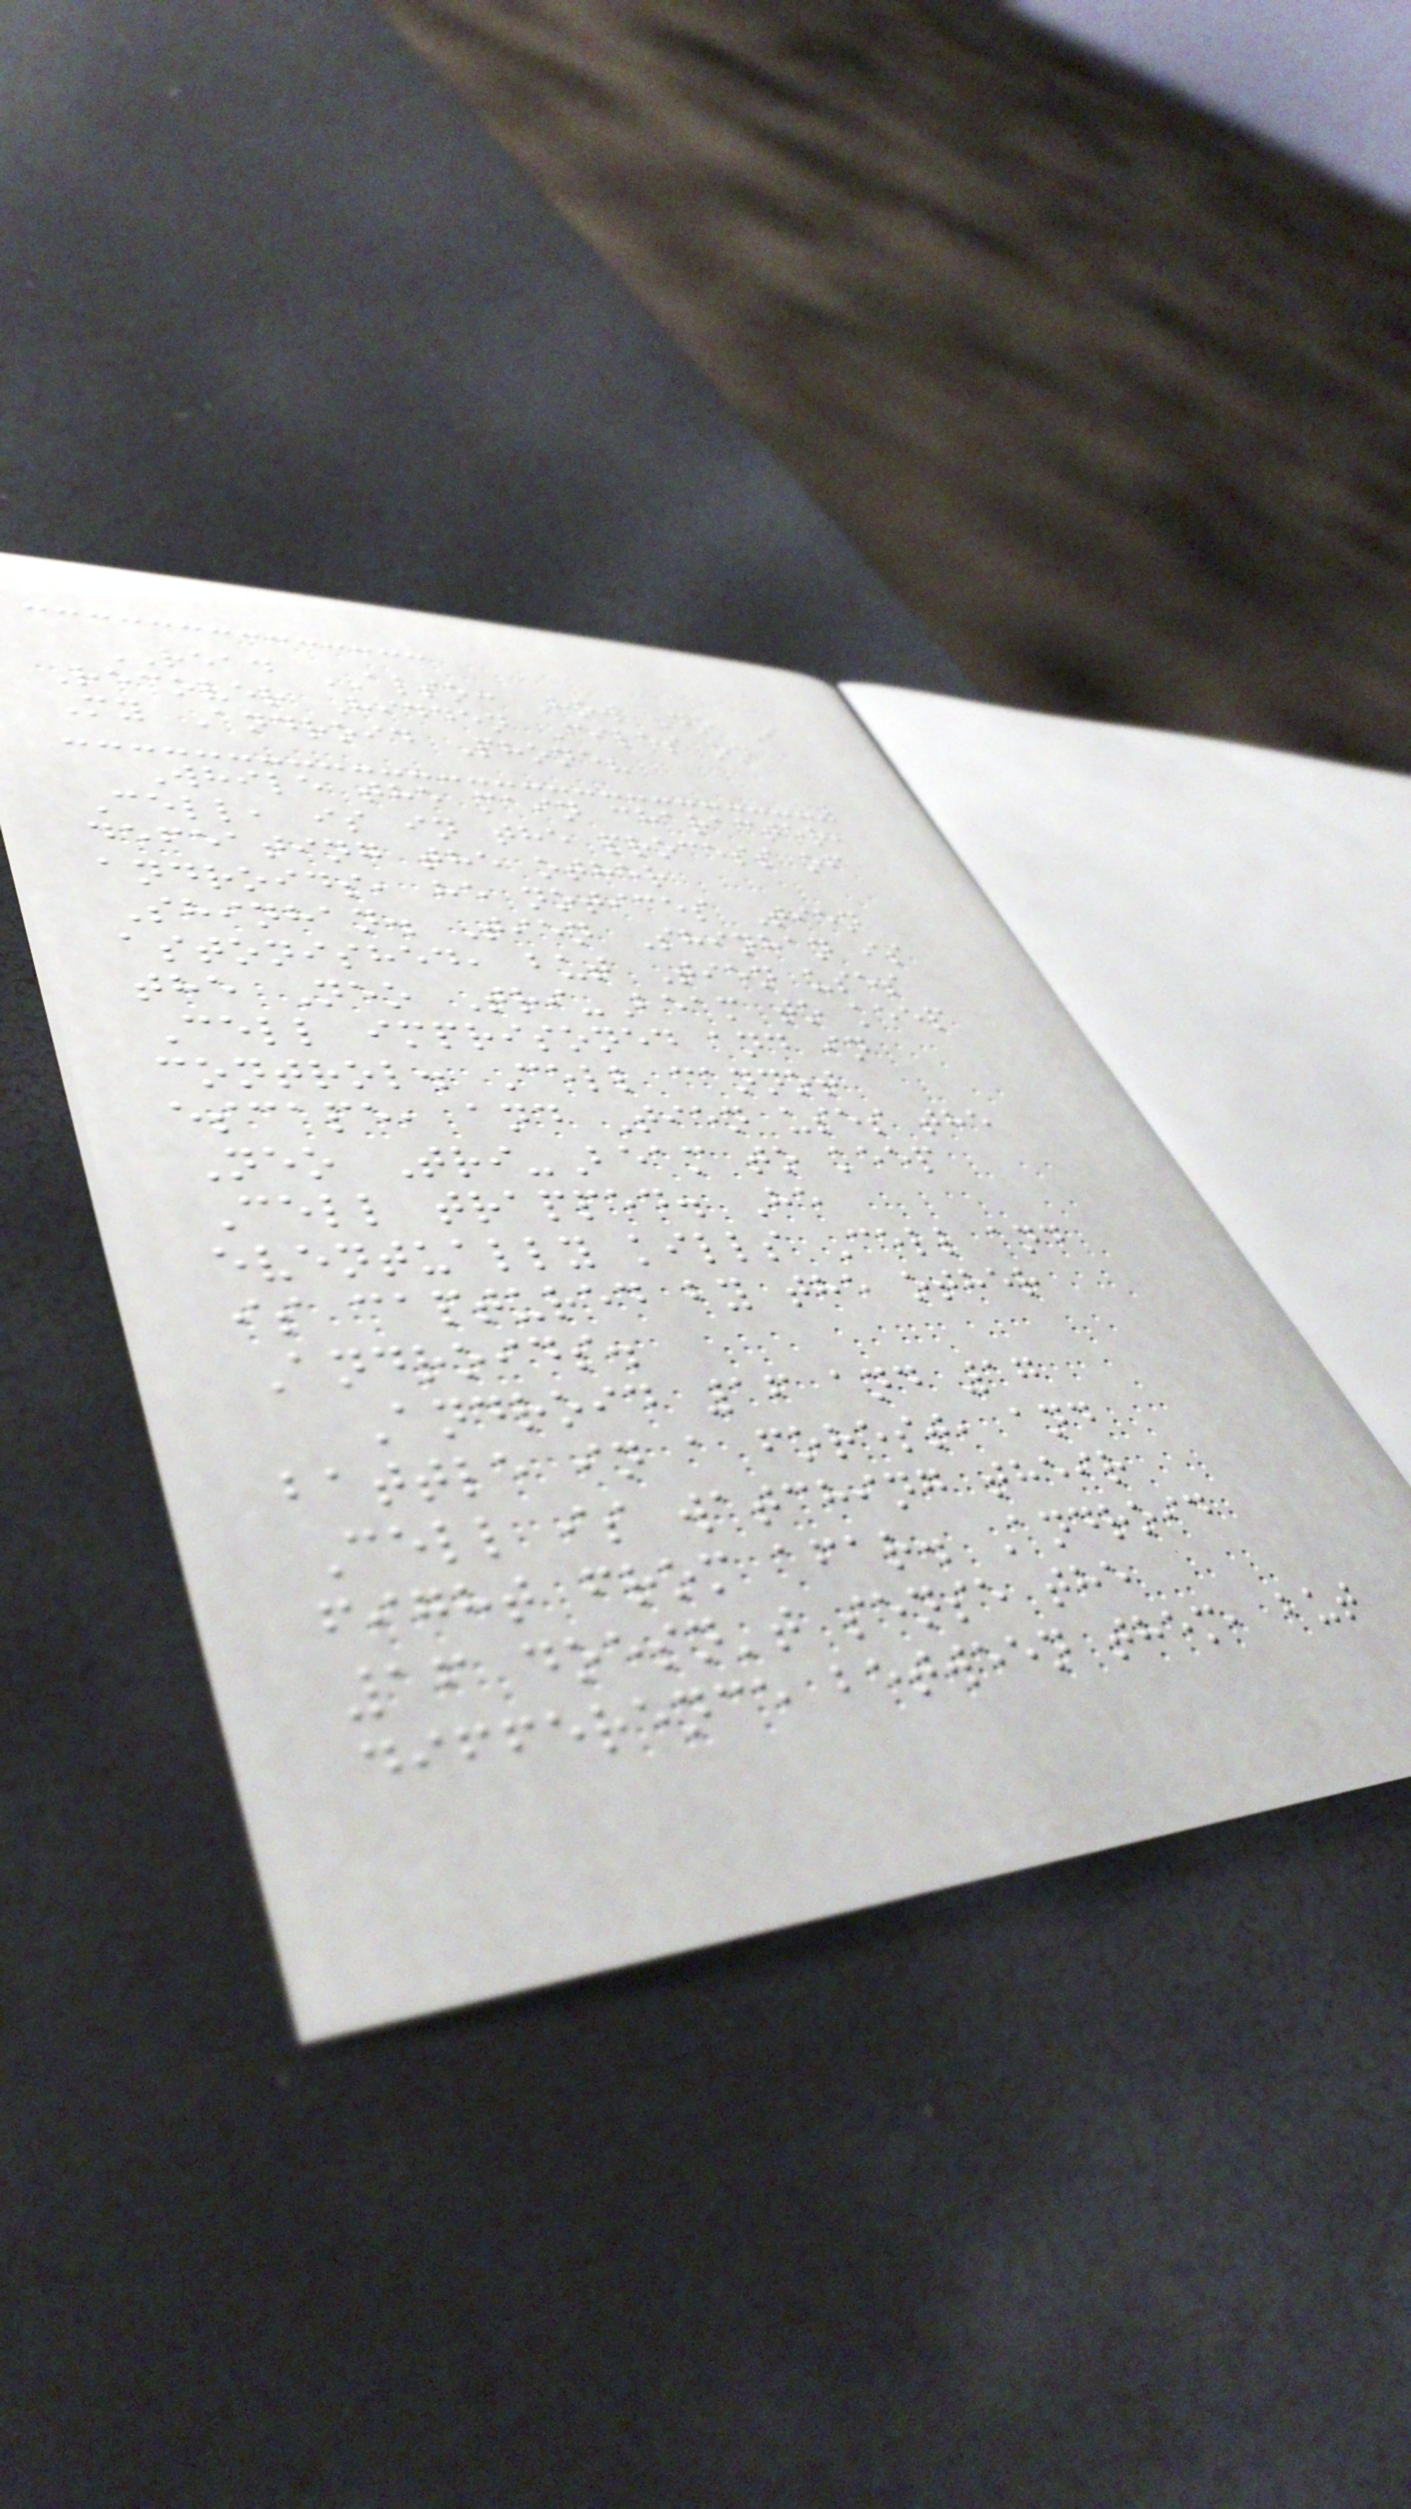READ ALSO: How Do I
Recover Hidden Files on
My Android Phone?
While the main character,
Cell, is in the process of
defeating the other
androids, he notices Tien
Shinhan. Tien Shinhan is
astonished, but Tien uses
the Neo Tri-Beam to keep
Cell imprisoned and in
control. Cell cannot
escape, and Tien uses the
Neo Tri-Beam to keep
Cell trapped. He
eventually kills Cell and
is captured by the other
Androids.
Android 16 and 17
battle in a forest, and
Cell is watching their
fight from afar. Android
16 doesn't sense the
difference between them, but
